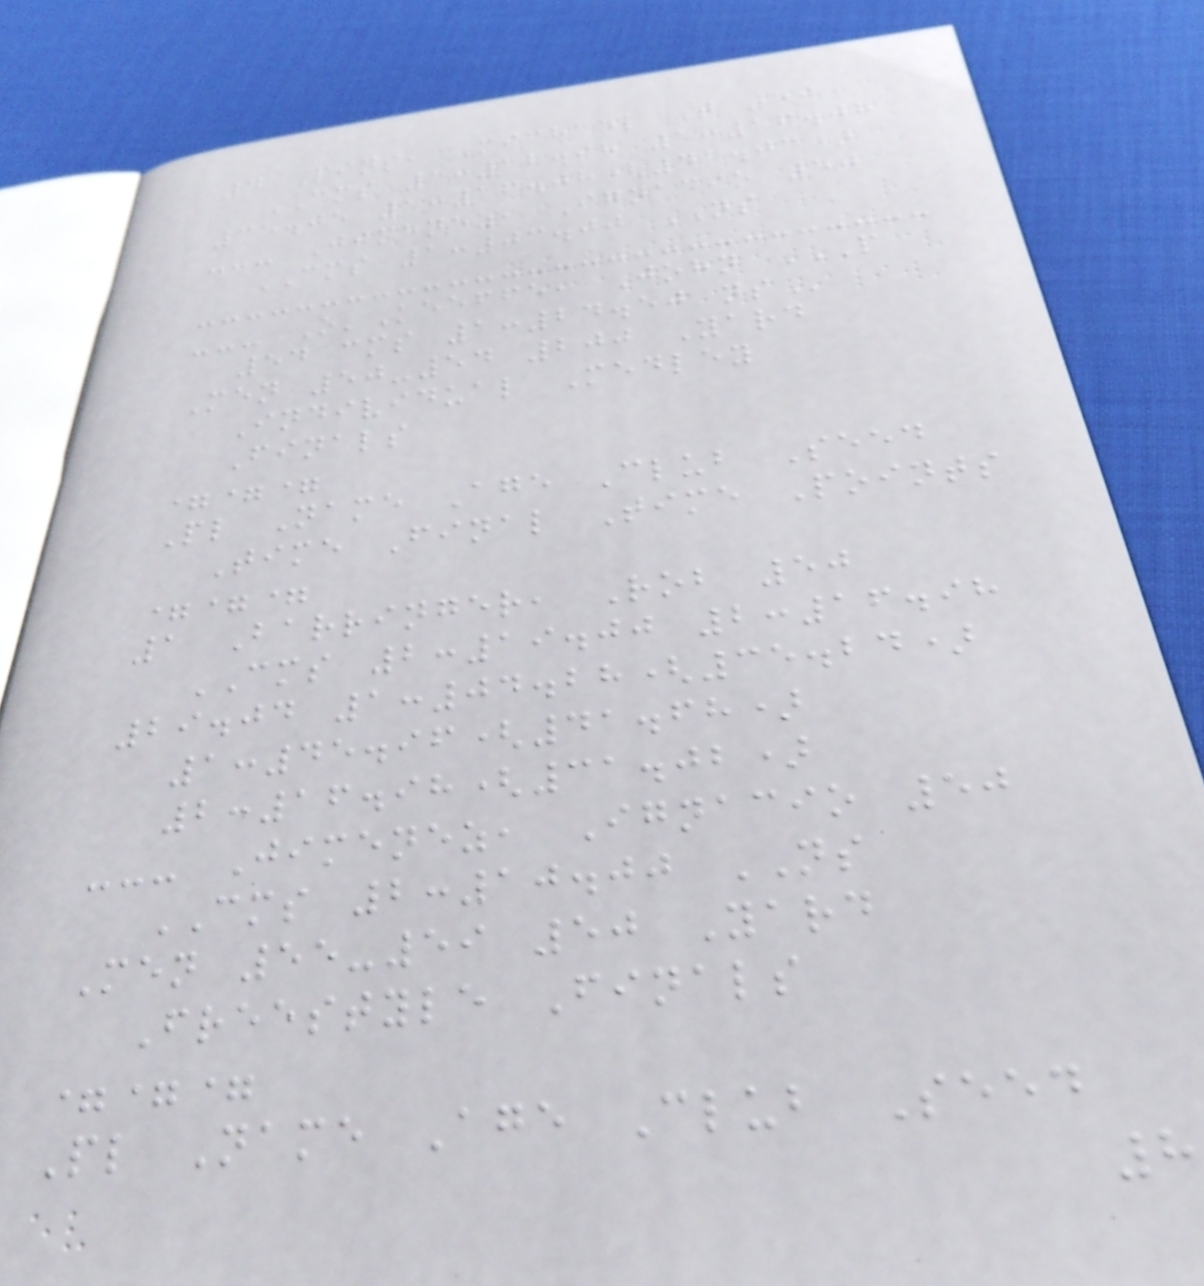4 Pins, Michael T 50
CMS 1:12.98 1:16.08
35.05 1:16.08(41.03)
--- Jimenez, Ignacio 50
CMS 1:03.00 NS
--- O'Keeffe, John P
54 CMS 1:24.50 NS
Men 50-54 200 Yard
Individual Medley
Finals
===
Pl Name Age Club Seed
Time Final Time Points
===
1 Barringer, Rob 50
CMS 2:19.00 2:16.98
29.04 1:04.28(35.24)
1:45.96(41.68)
2:16.98(31.02)
--- Jimenez, Ignacio 50
CMS 2:10.00 NS
Men 55-59 50 Yard
Freestyle Finals
===
Pl Name Age Club Seed
8
